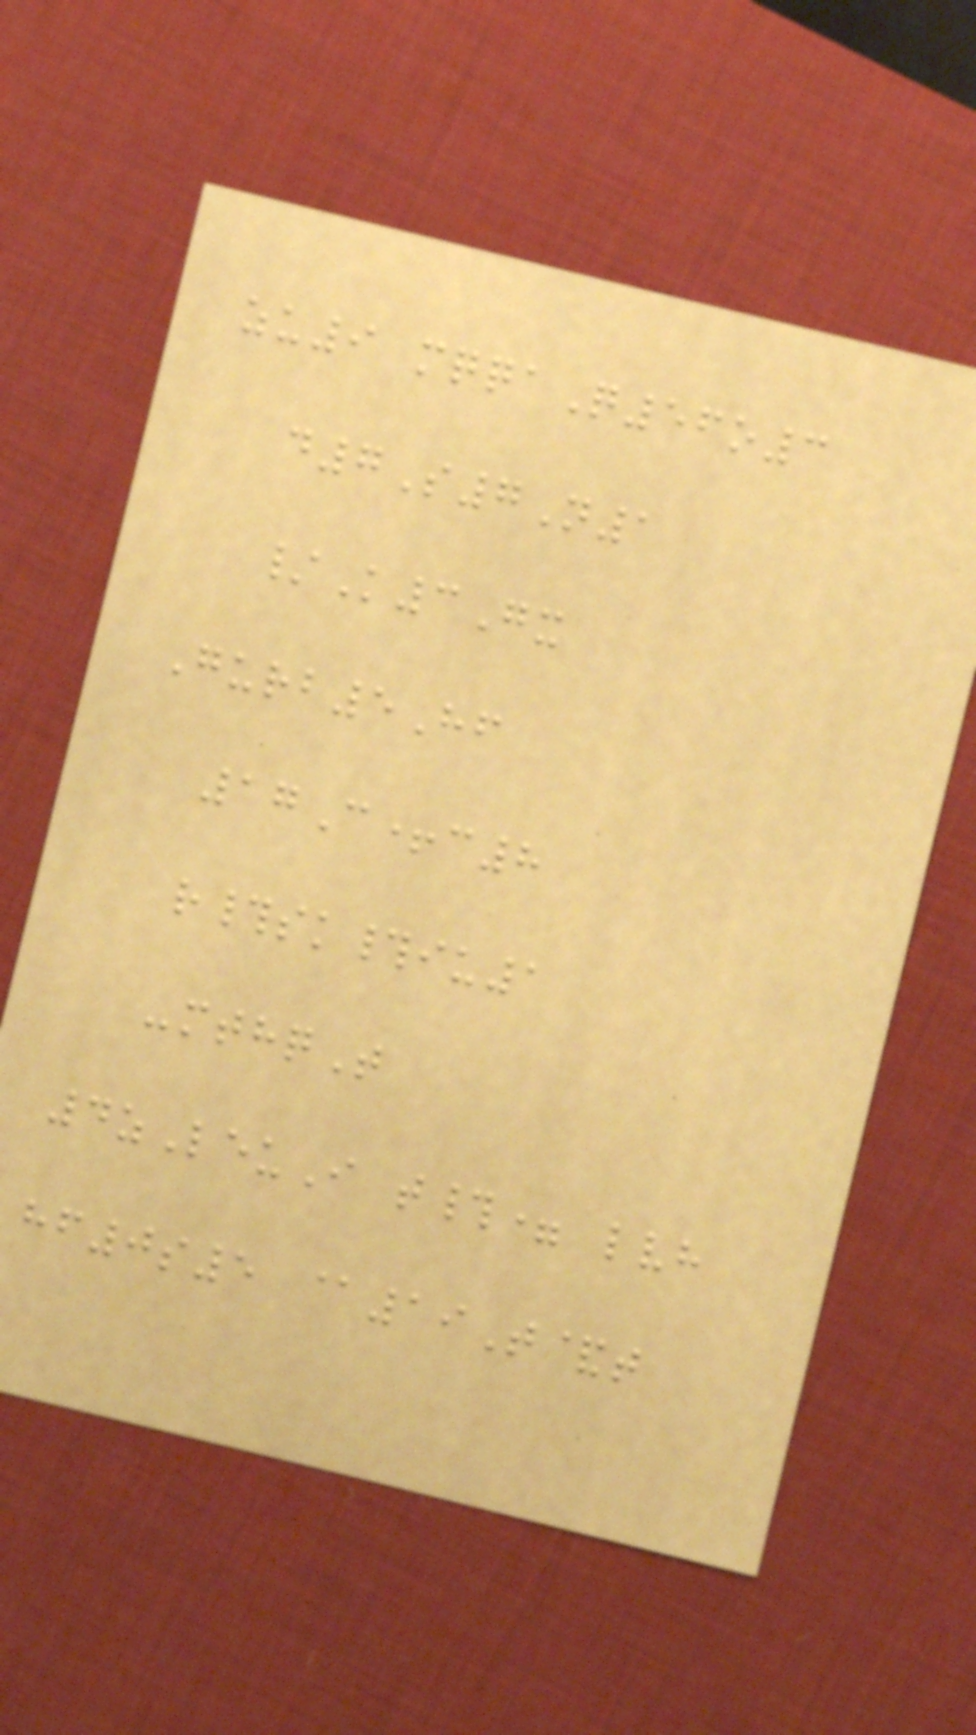zu9 mqqaQ56o3
d7S7N1
/K3Gx
Gurb5Hf
17C+c8
r#sk#iu1
-mthqT
4zLeuI t#= lvh
hf0s5 @19T&t
